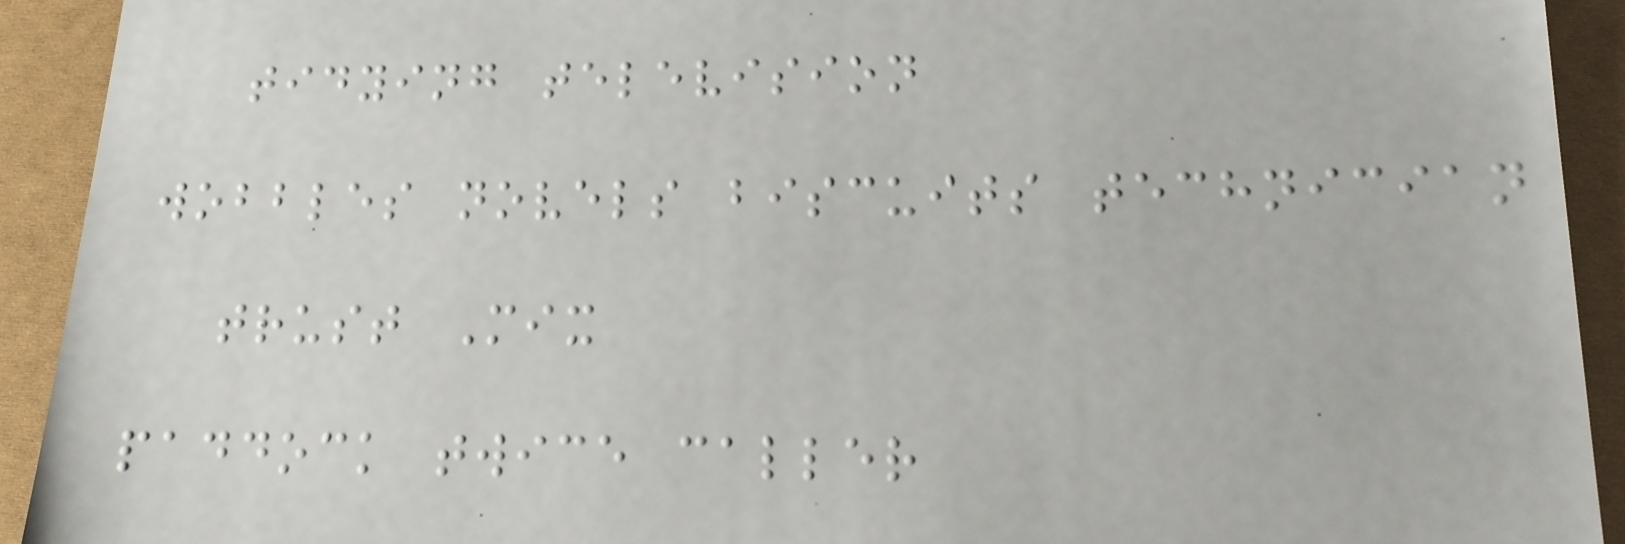tidying television
wobbles novels biscuits technician
trust Mix
paddock twice caller
